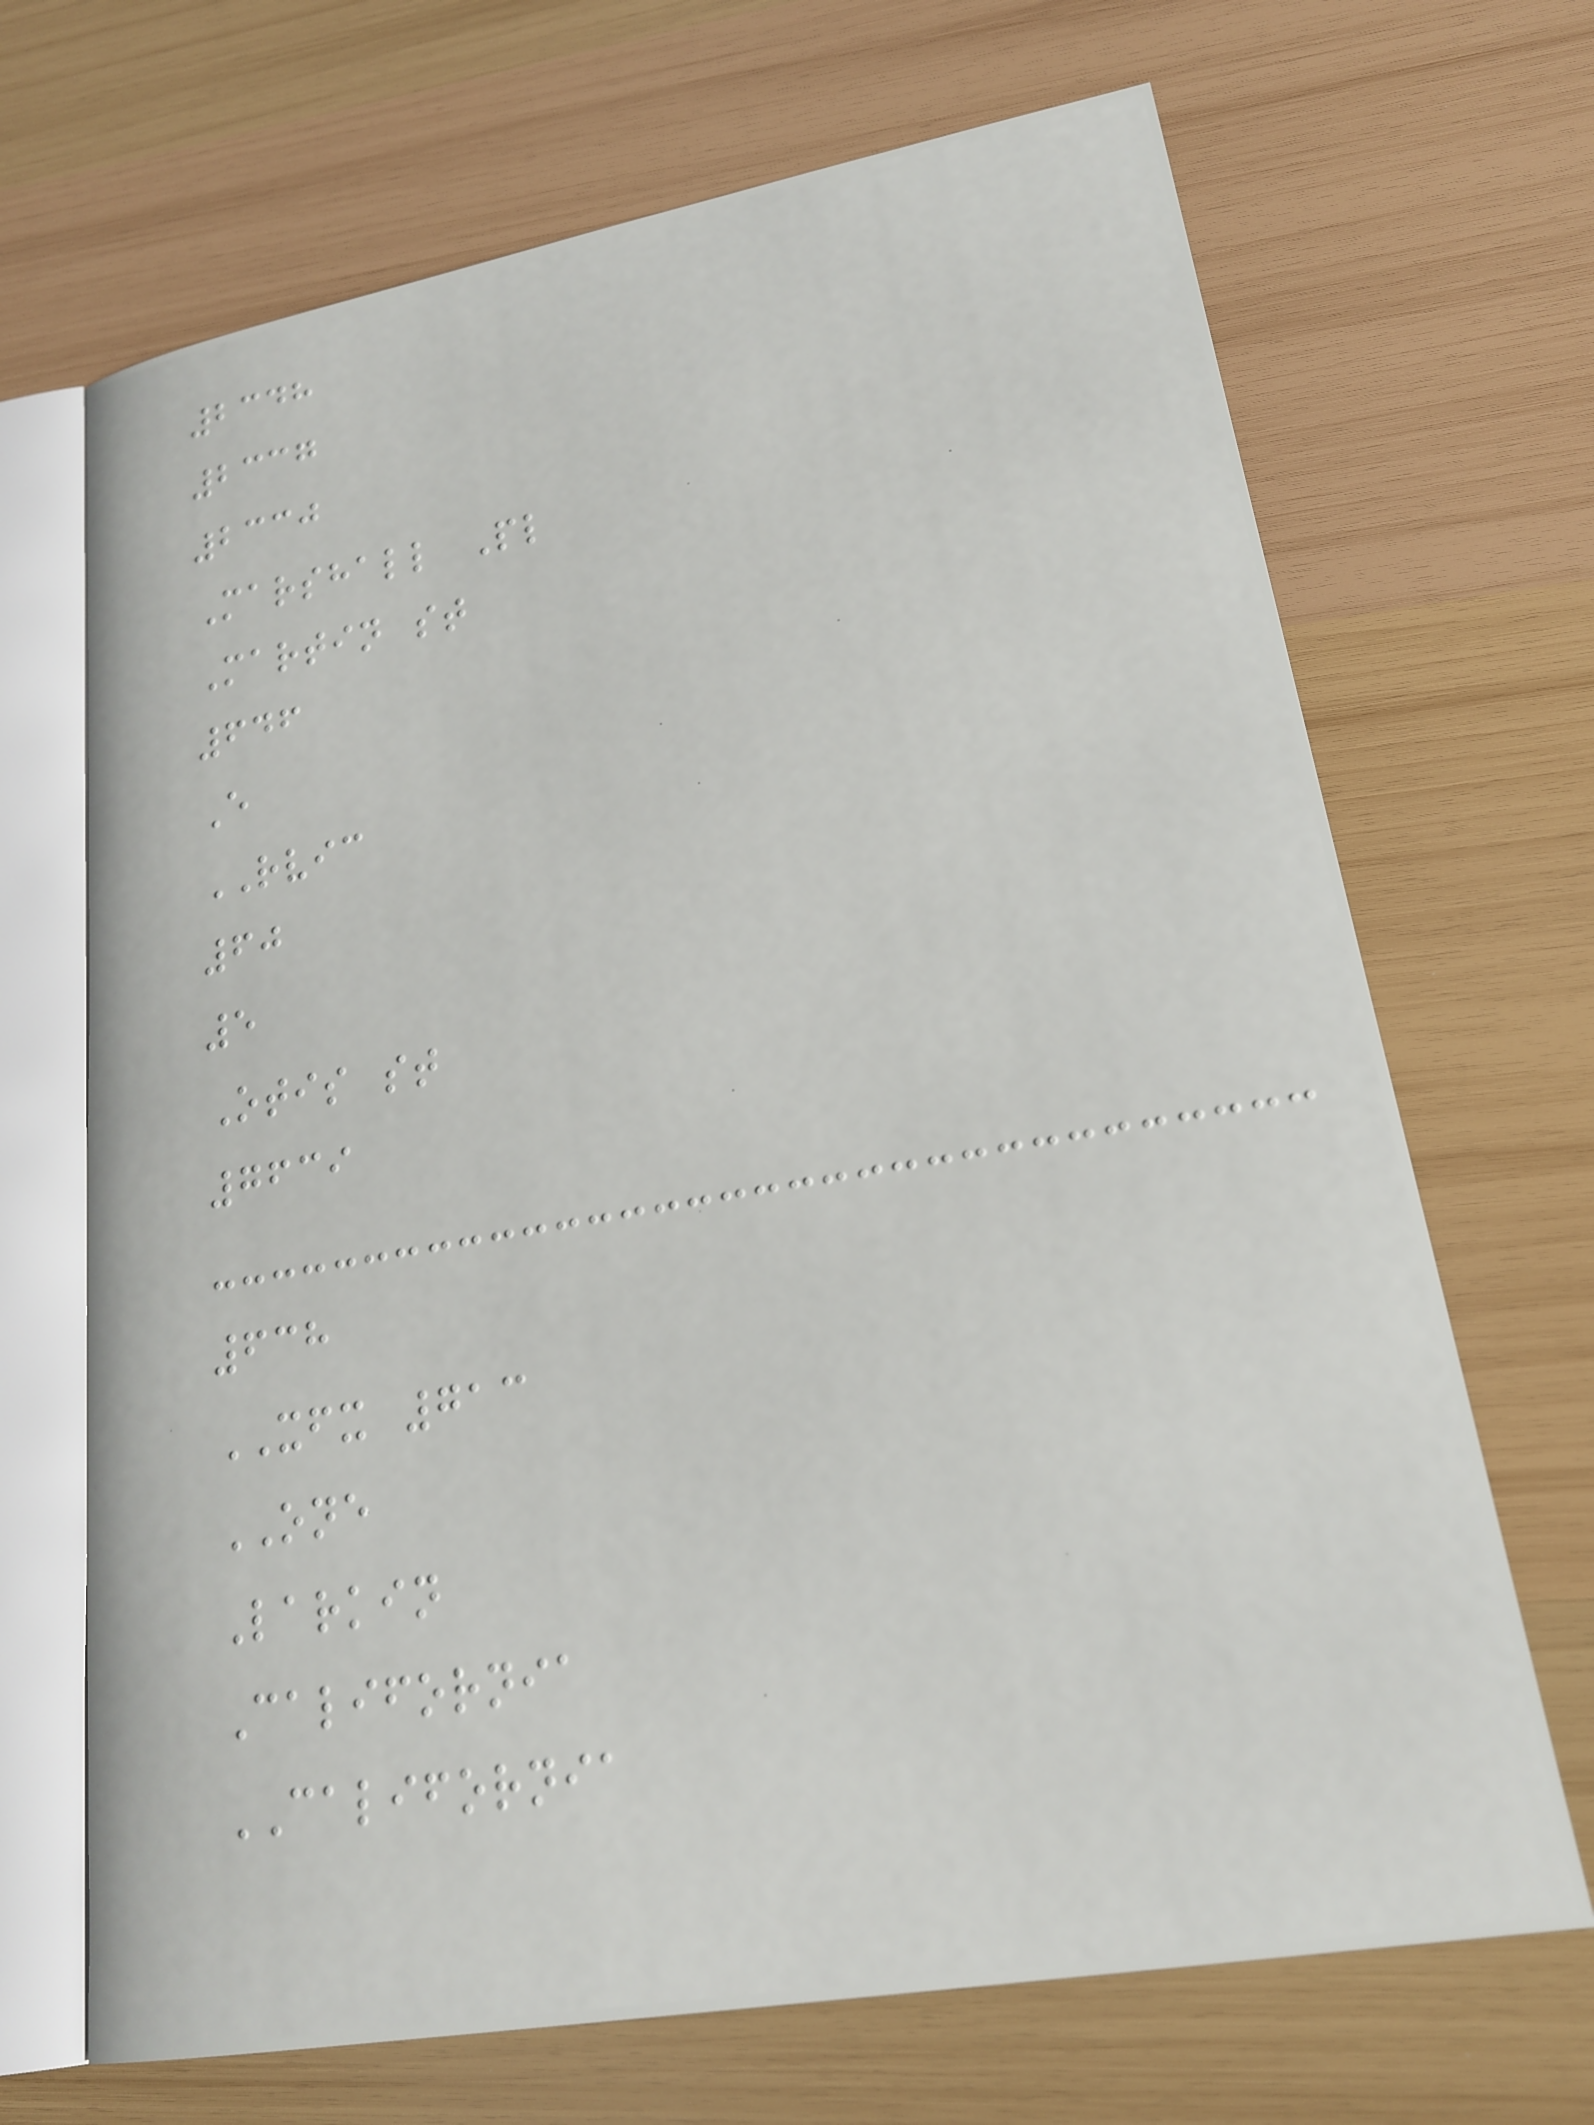2348
2337
2330
Marshall Pl
Martin st
646
E
RVIC
60
5
Otis st
7639
638
XFX 713
ONE
Larkin
California
CALIFORNIA
